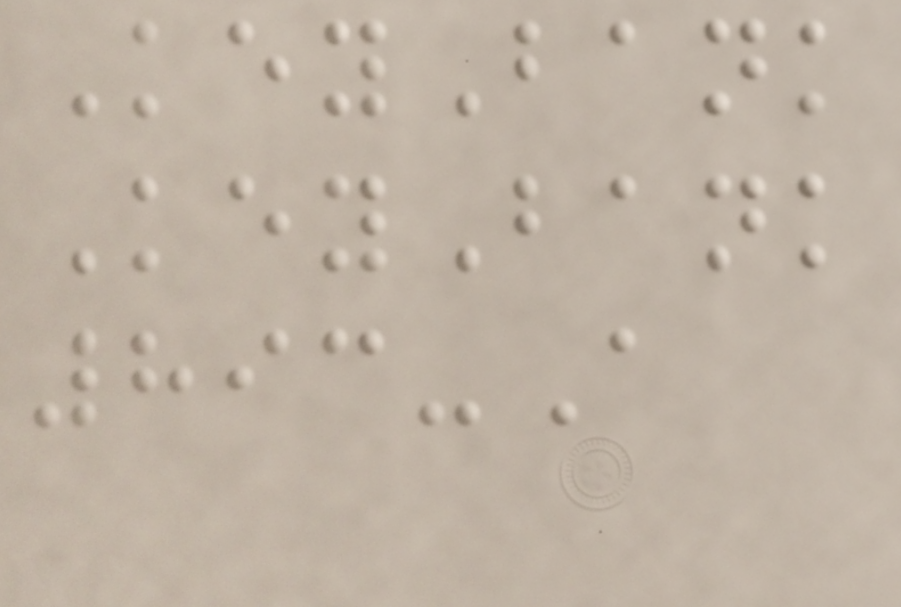KeyBank
KeyBank
893-A
